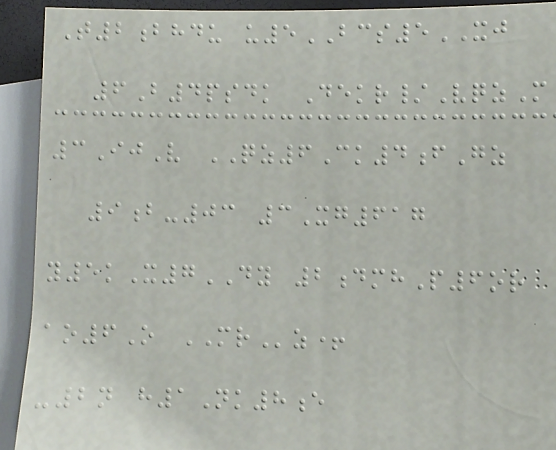T2bhdu u5BCS5XJ
6B4psdk Dekr/VqzM
3IjV QZ6Ck4fGz
9b-03 3Xg617
y5kX7DY 2dmhP6or
ao6O MRz+
-2n h1Nk8e
